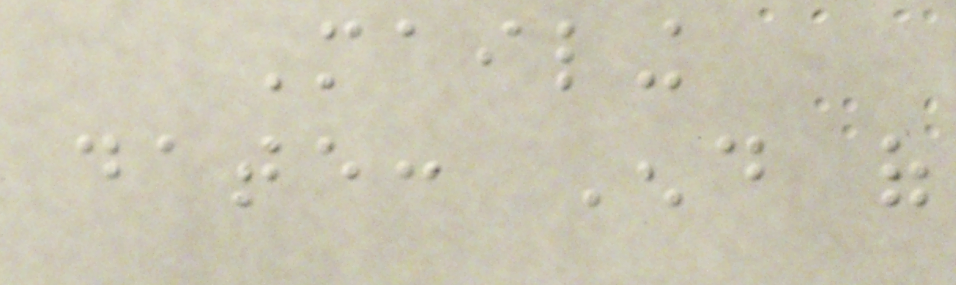Mailing
date: End of
